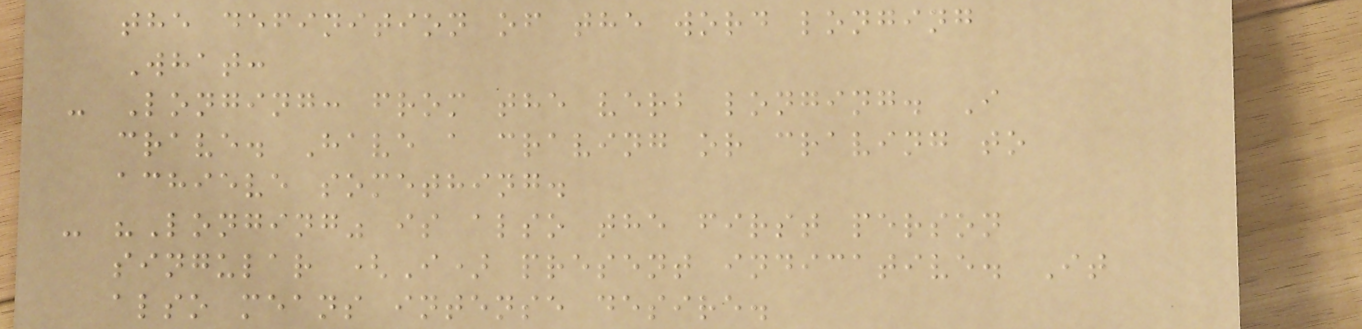the definition of the word longing
What:
- Longing: from the verb longing. I
crave. Have a craving or craving to
achieve something.
- "Longing" is also the first person
singular (I) present indicative. It
also means intense desire.
